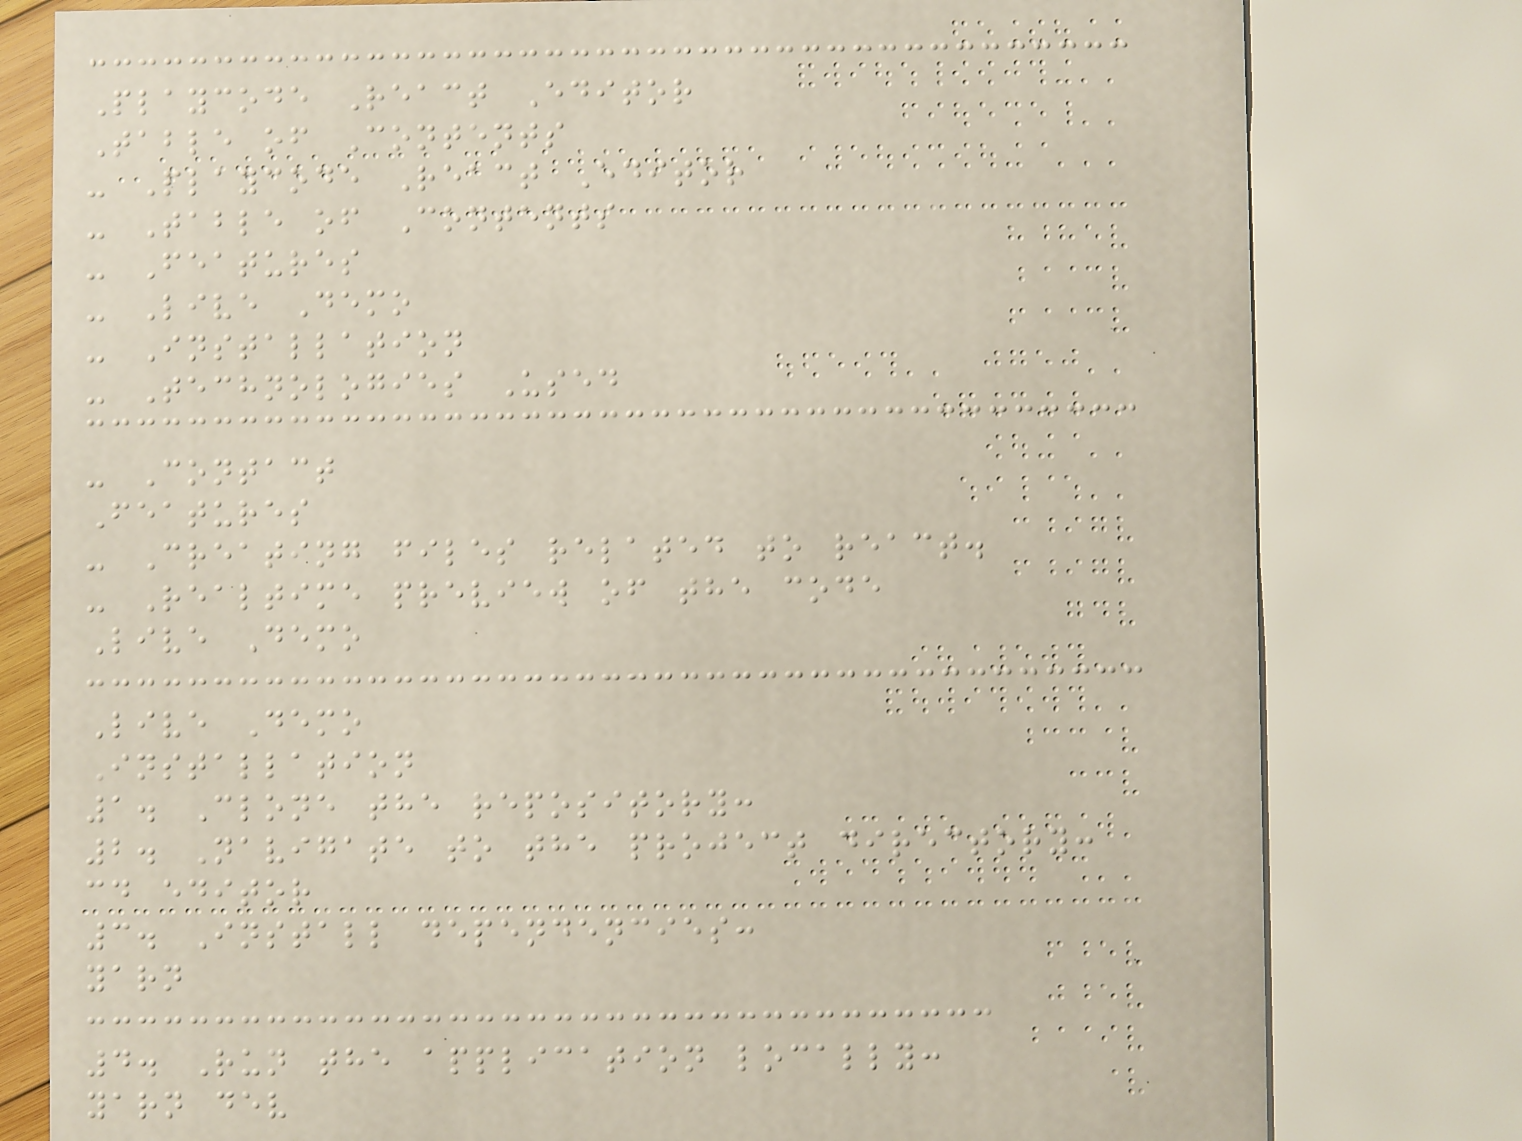Playcode React Editor
Table of Contents
- Playcode React Editor
- Table of Contents
- Features
- Live Demo
- Installation
- Technologies Used
- Contact
Features
- Creating files related to react.
- Realtime preview of the code
Live Demo
Live Demo
Installation
1. Clone the repository:
2. Navigate to the project directory:
cd editor
3. Install dependencies:
yarn
4. Run the application locally:
yarn dev
